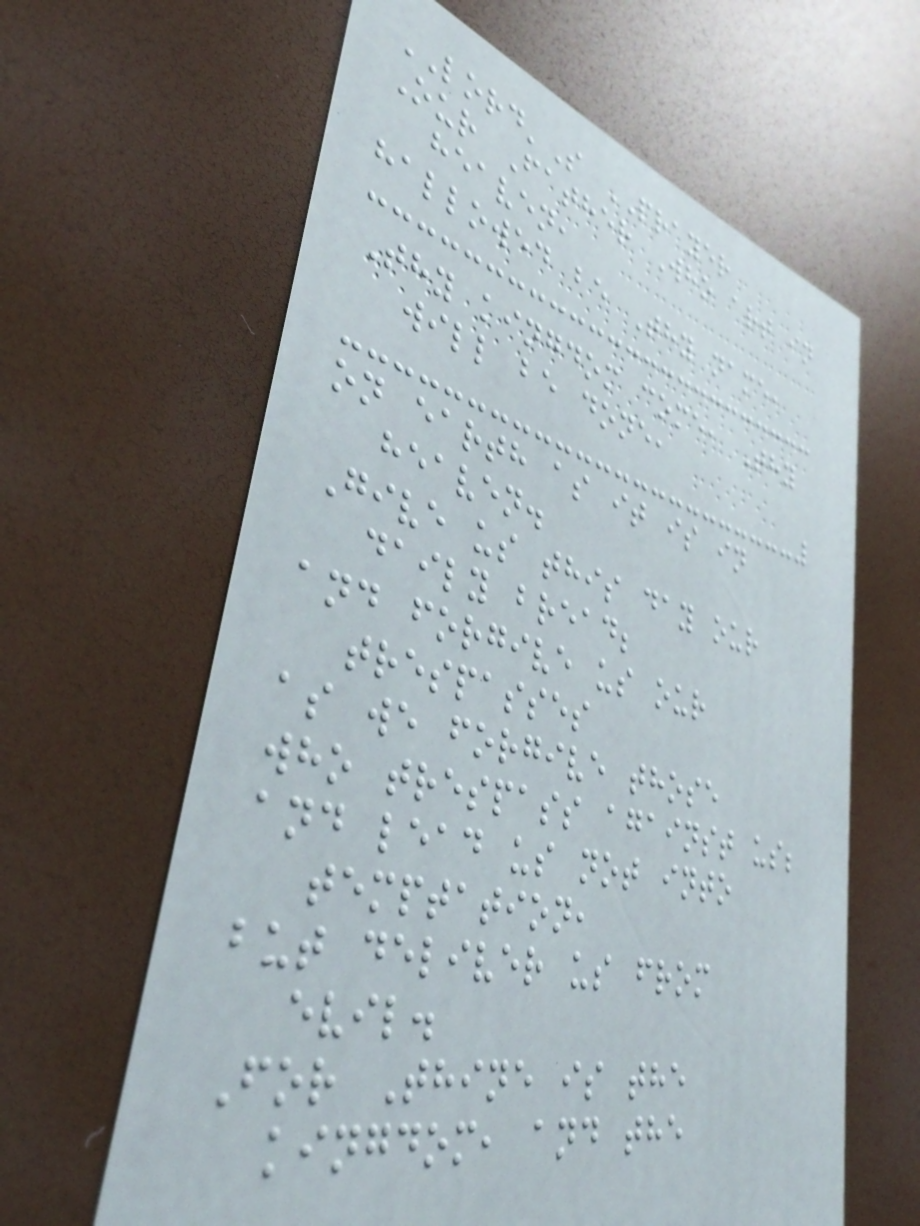LORD'S PRAYER
Our Father Who art in
heaven,
hallowed be Thy name,
Thy kingdom come, Thy
will be done,
on earth as it is in
heaven.
Give us this day our
daily bread;
and forgive us our
trespasses
as we forgive those
who trespass against us;
and lead us not into
temptation,
but deliver us from
evil.
For Thine is the
kingdom, and the
